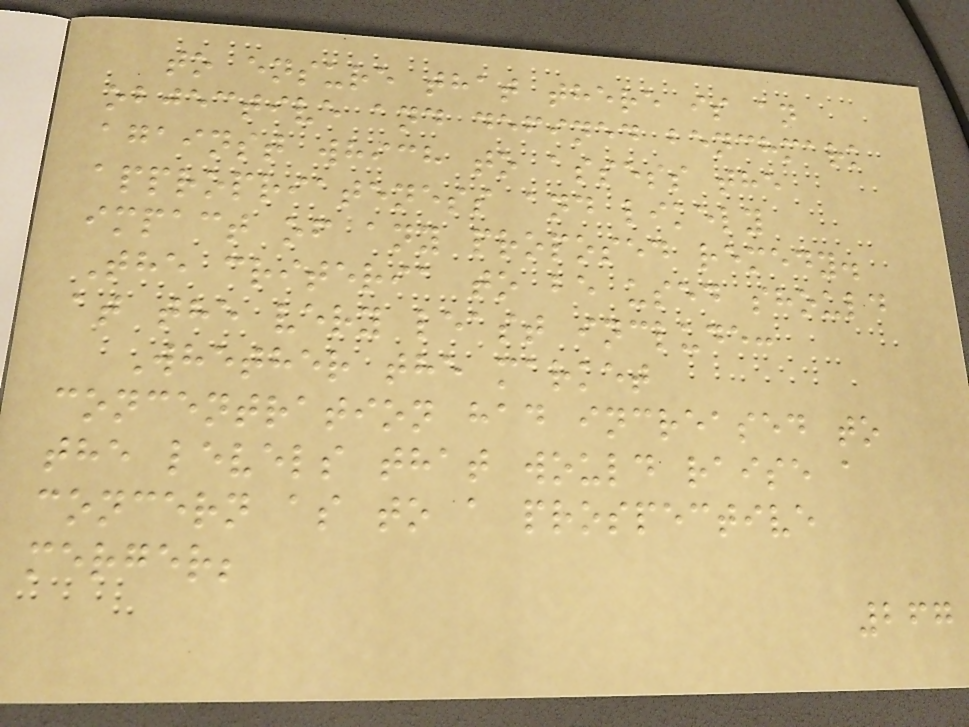to ensure that there is an
objective and defined benchmark
against which to assess the
appropriateness and likely
impact of any proposed remedy.
The criteria to be used should
at the very least include:
Whether the market
concentration had increased to
the levels that would raise a
concern as to a prospective
merger;
267
